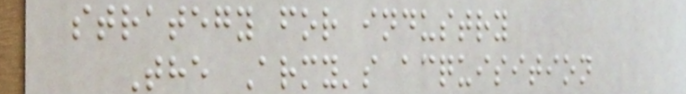strategy for industry
The Army's acquisition
